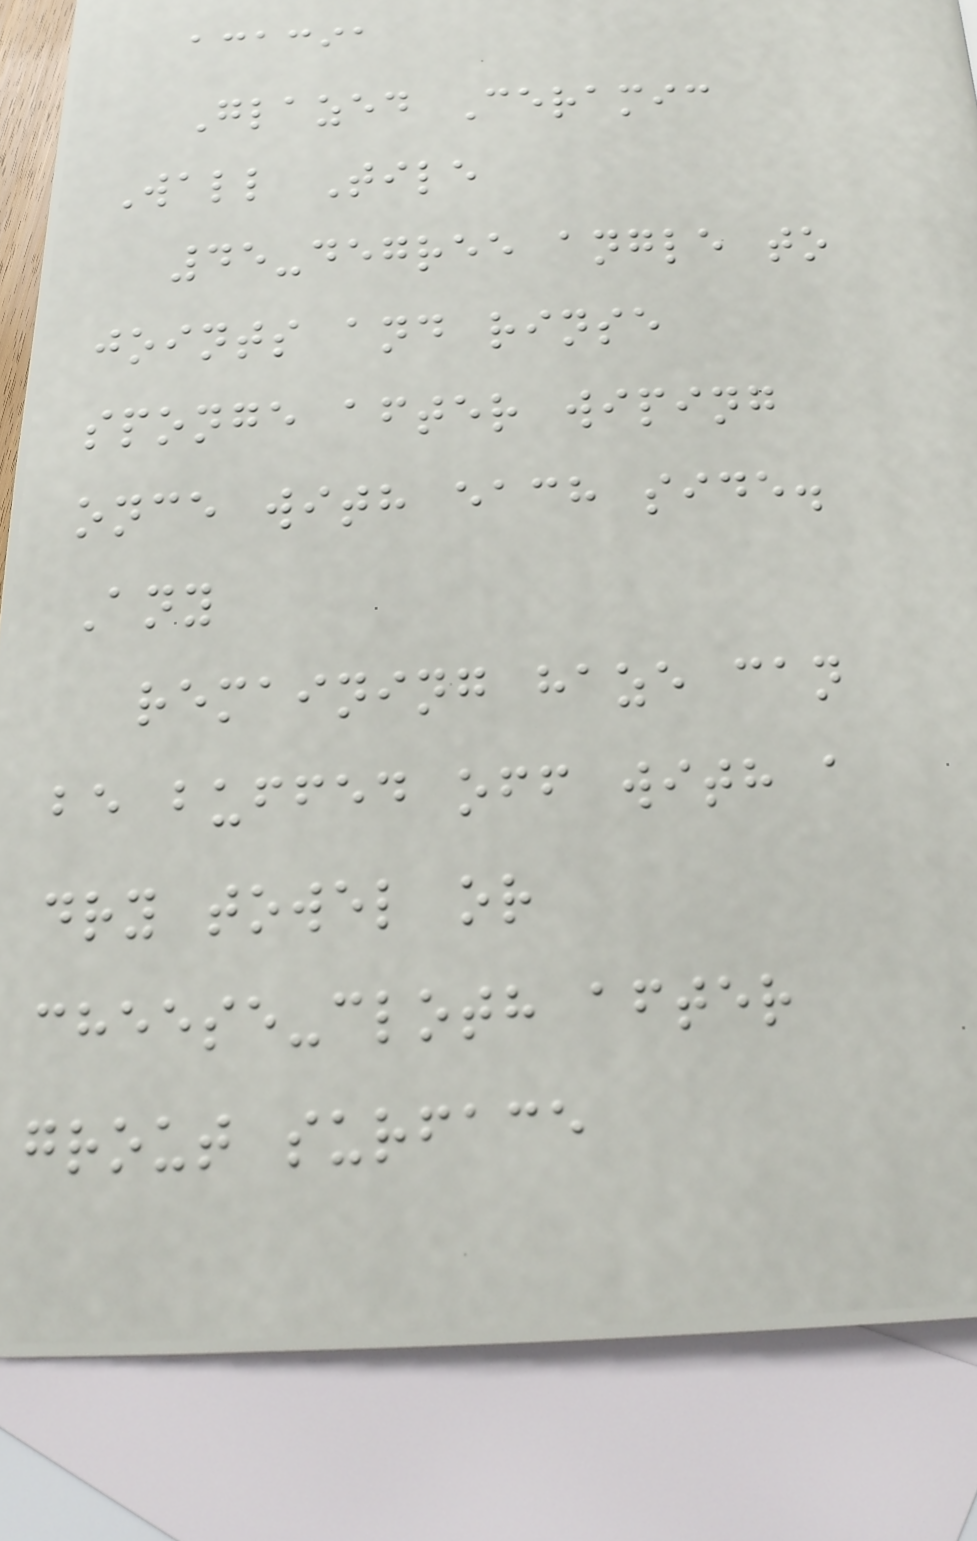acacia
Glazed Ceramic
Wall Tile
45-degree angle to
joints and rinse
sponge after wiping
once with each side.
Any
remaining haze can
be buffed off with a
dry towel or
cheese-cloth after
grout surface
